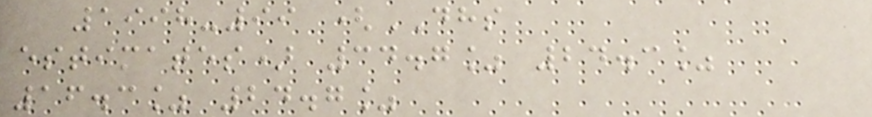1998-99 (DHS
estimates) 34.7% 24.3%
16.3% 24.7%
